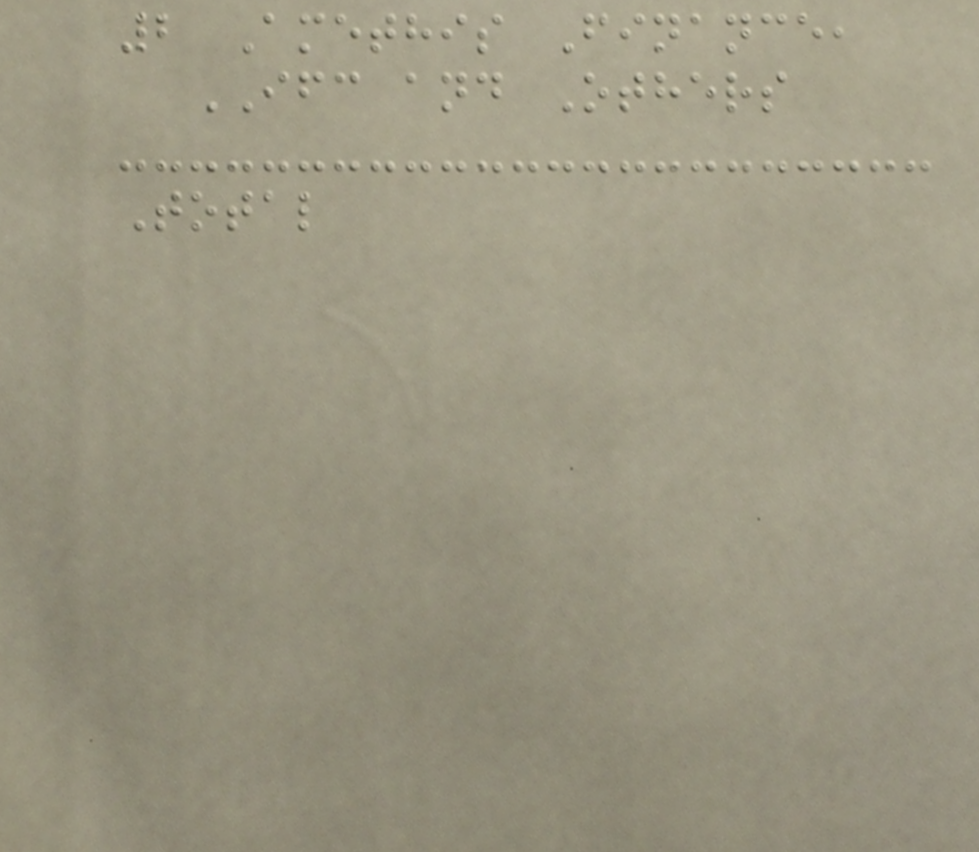2 Amethis Finance,
IFC and Others
Total
